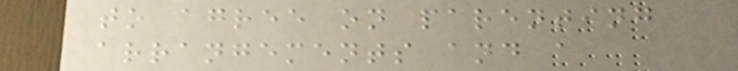to agree on parenting
arrangements and a
